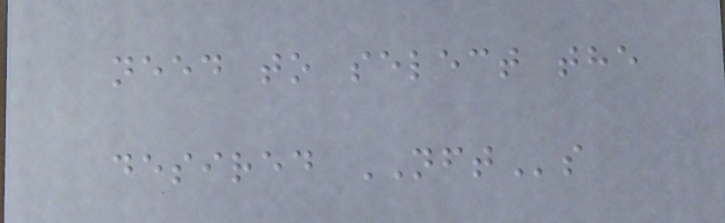need to select the
desired NFTs
